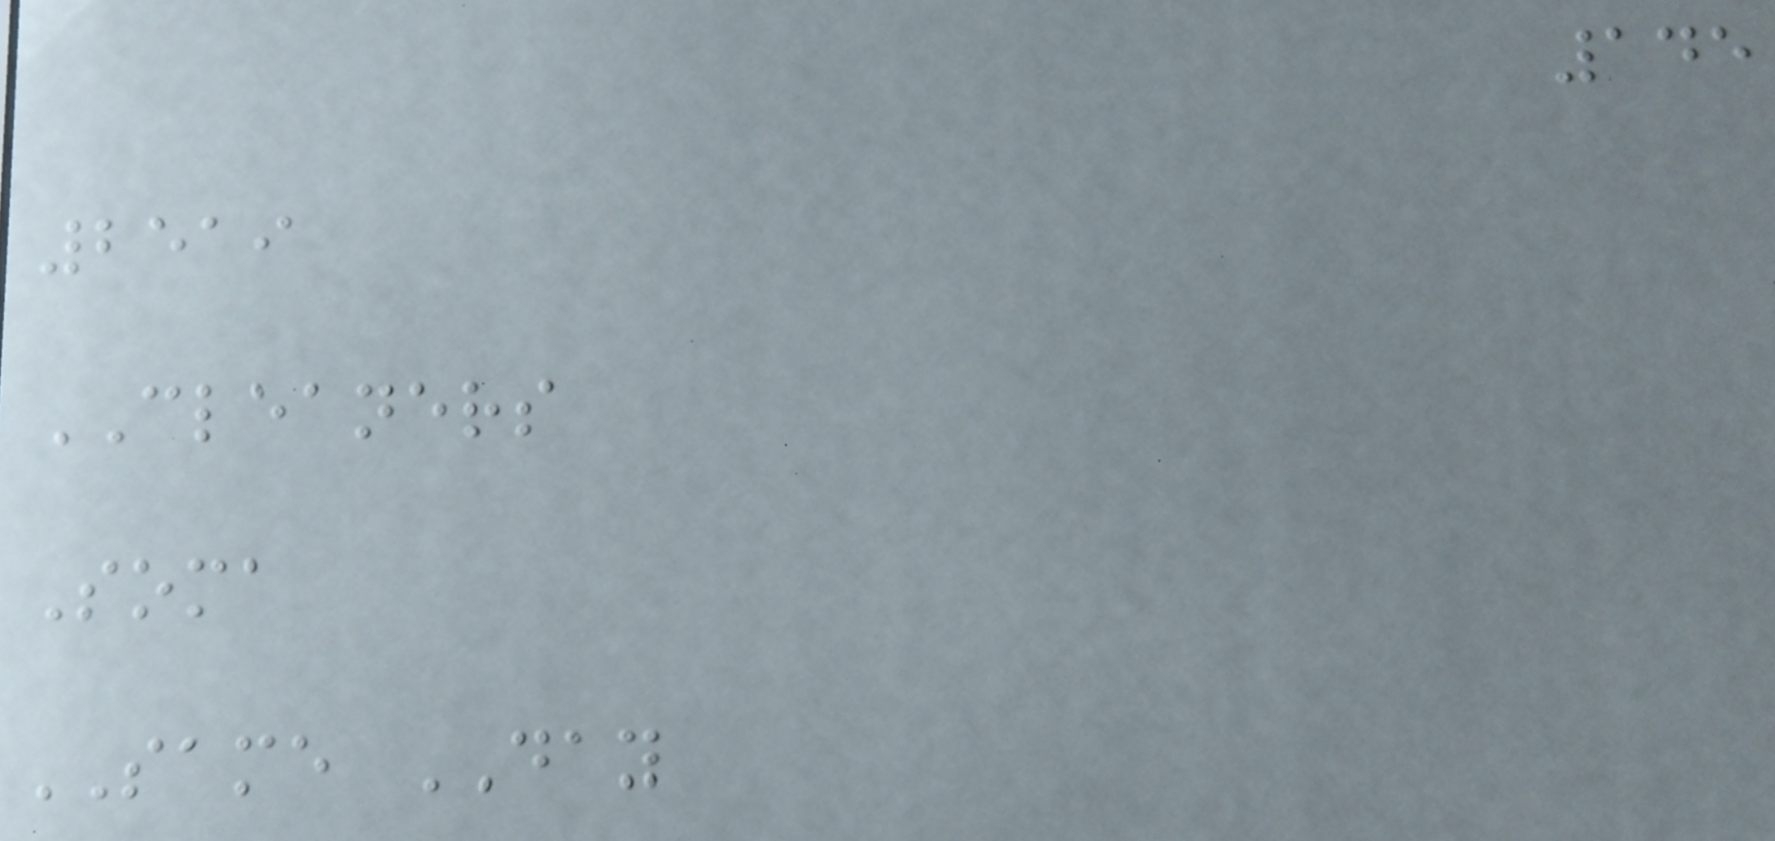145
2519
CLEANERS
Soma
SAME DAY
